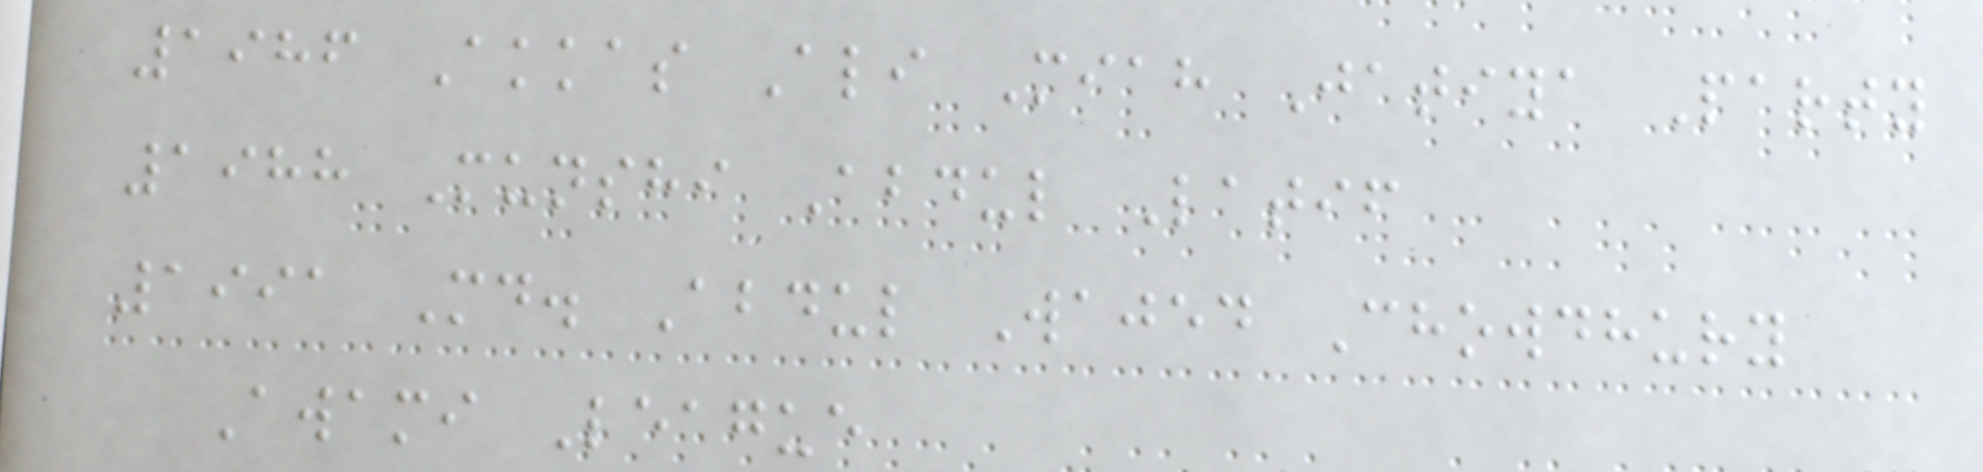1986 Akkas Ali Miah Jatiya Party
1988 Munshi Abdul Latif
1991 Md. Abdul Wajed Chowdhury
Awami League
